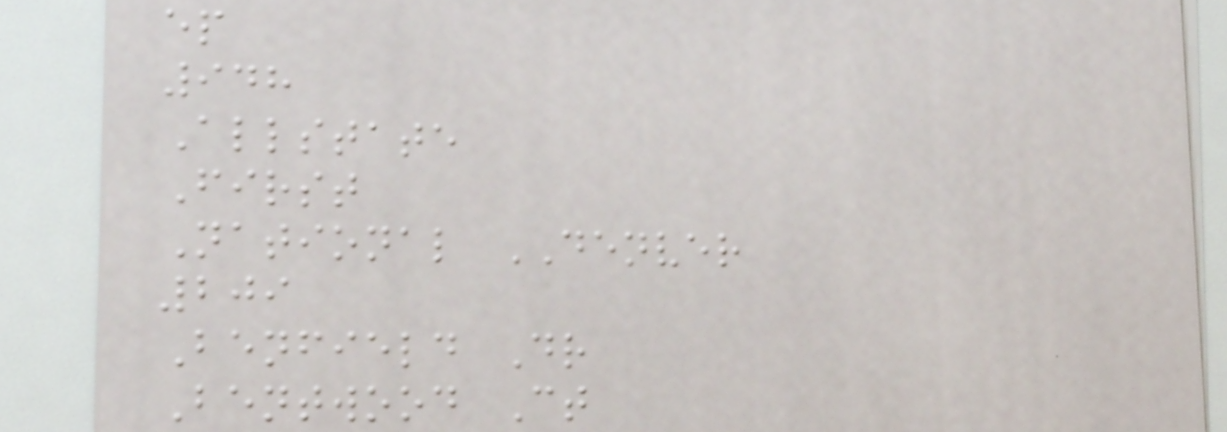ep
948
Allstate
First
National DENVER
209
Benfield Dr
Bentwood Ct
